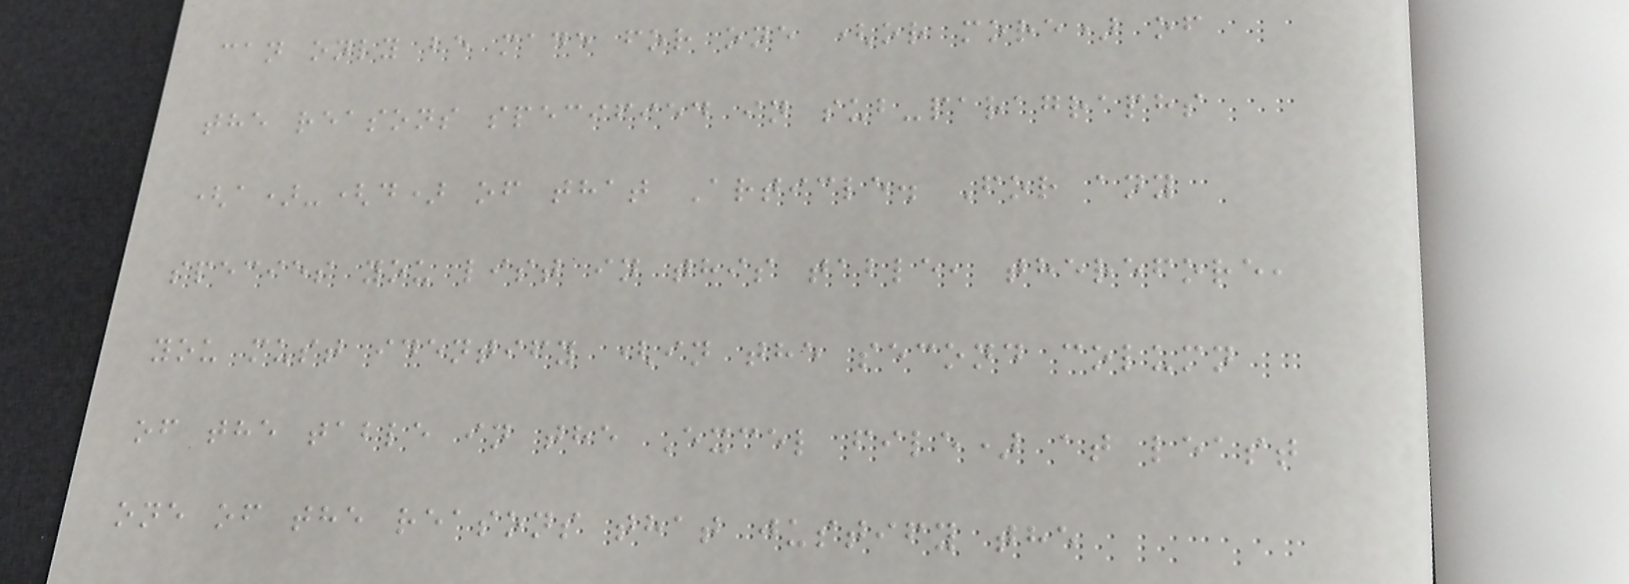can only be made for one (or more) of
the reasons specified in sub-paragraphs
(a)-(d) of that Article. For any
species you list in this table, therefore,
you must identify (in the second column
of the table in the Excel file) at least
one of the reasons that justify the
